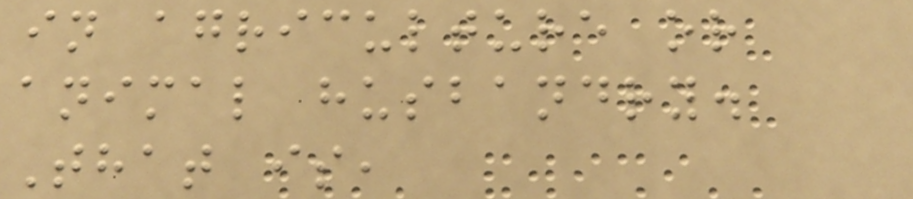in agriculture or
animal husbandry.
That is,
